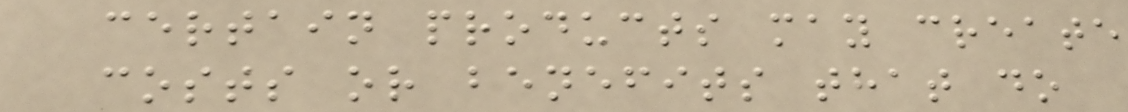certain products may create
costs or benefits that do
